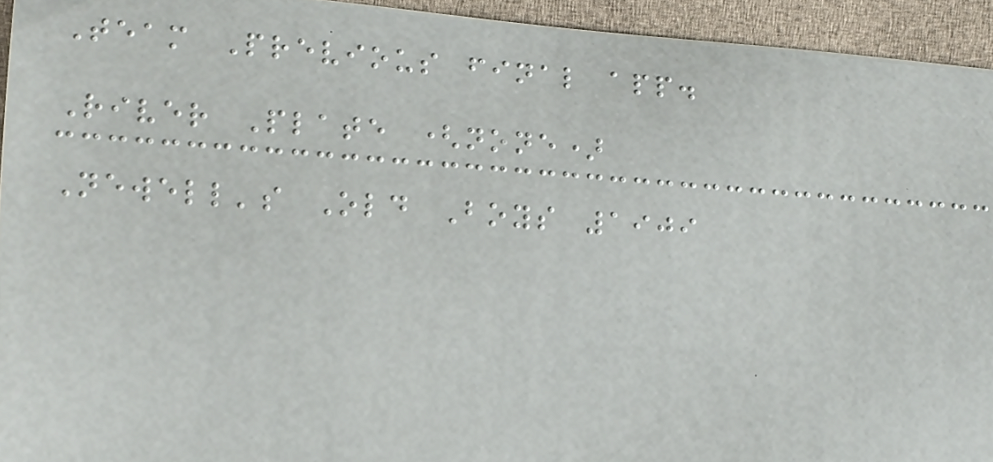Team Previous final app.
River Plate (none)
Newell's Old Boys 1909
